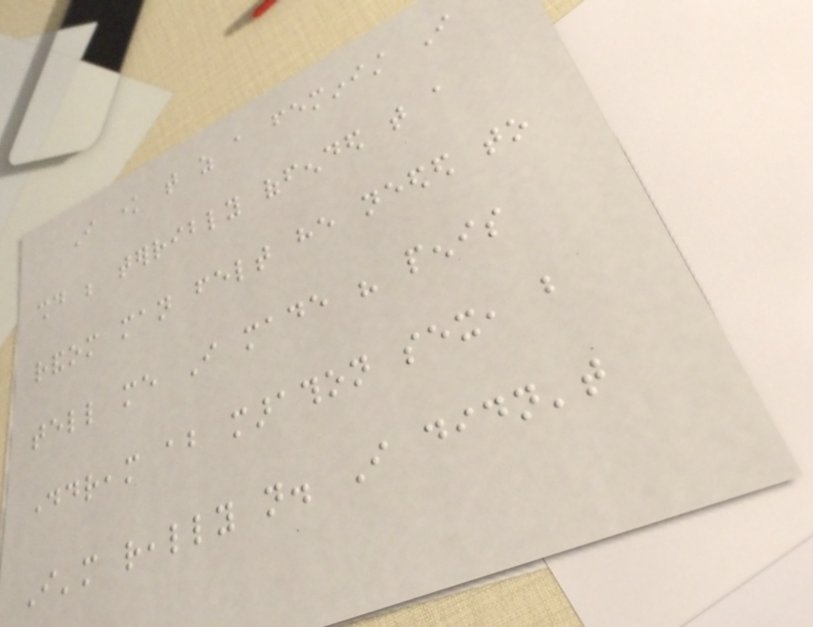I know that as a feminist I
should be terribly offended that a
random man felt he needed to
tell me I made his penis
daydream about marathon sex, but
I'm really not. I didn't
